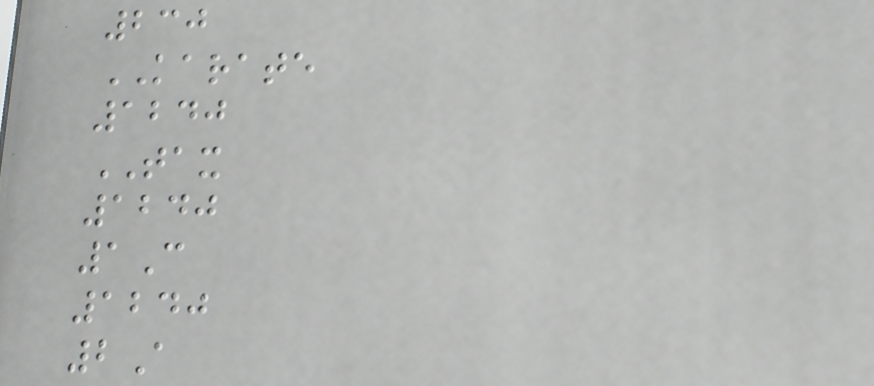230
KARATE
1240
TAX
1240
1C
1240
2A
